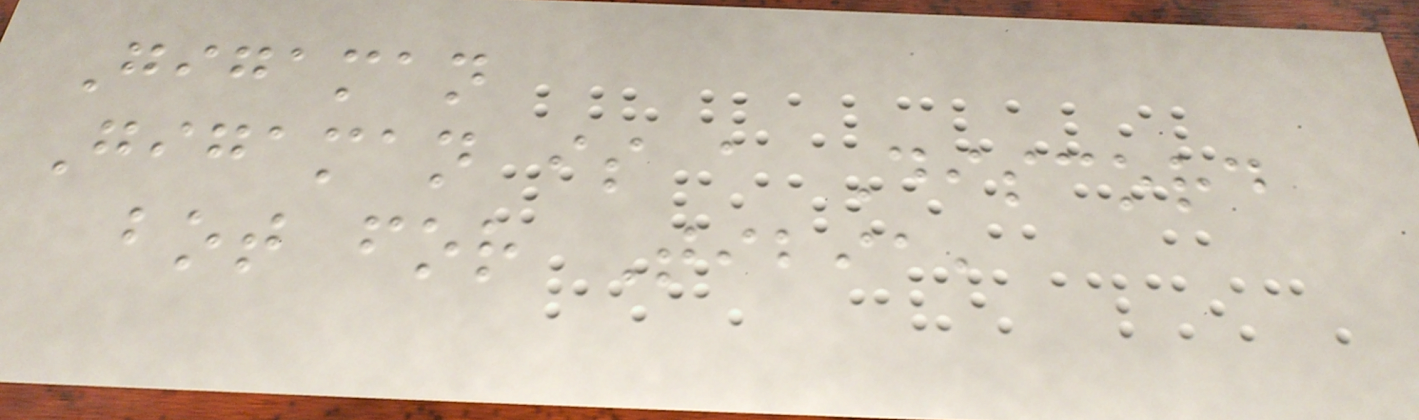Gigaman
Gigaman is a Discord
bot for Tibia,
